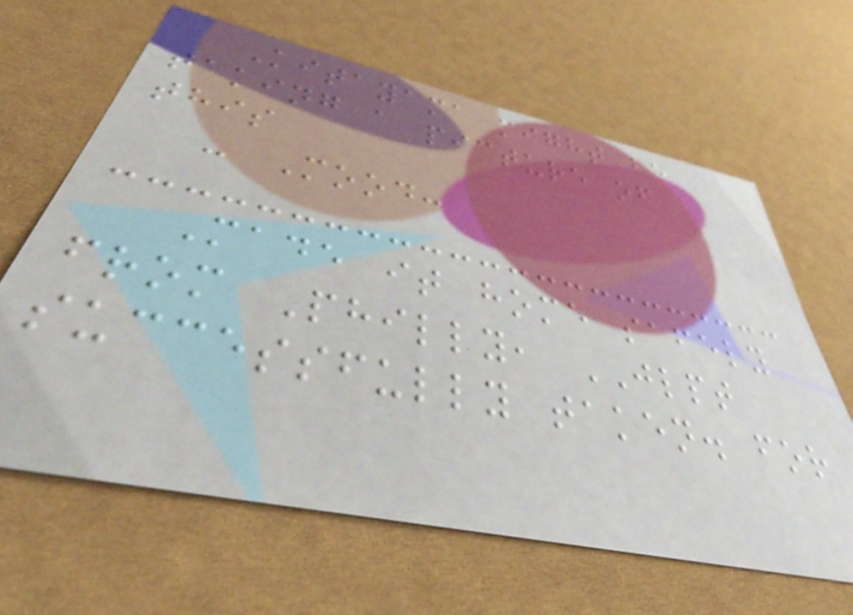Kitayama might be
taking a picture of
this
- Mood:
Made it home safely
from Philly, JLPT
successfully taken. for
